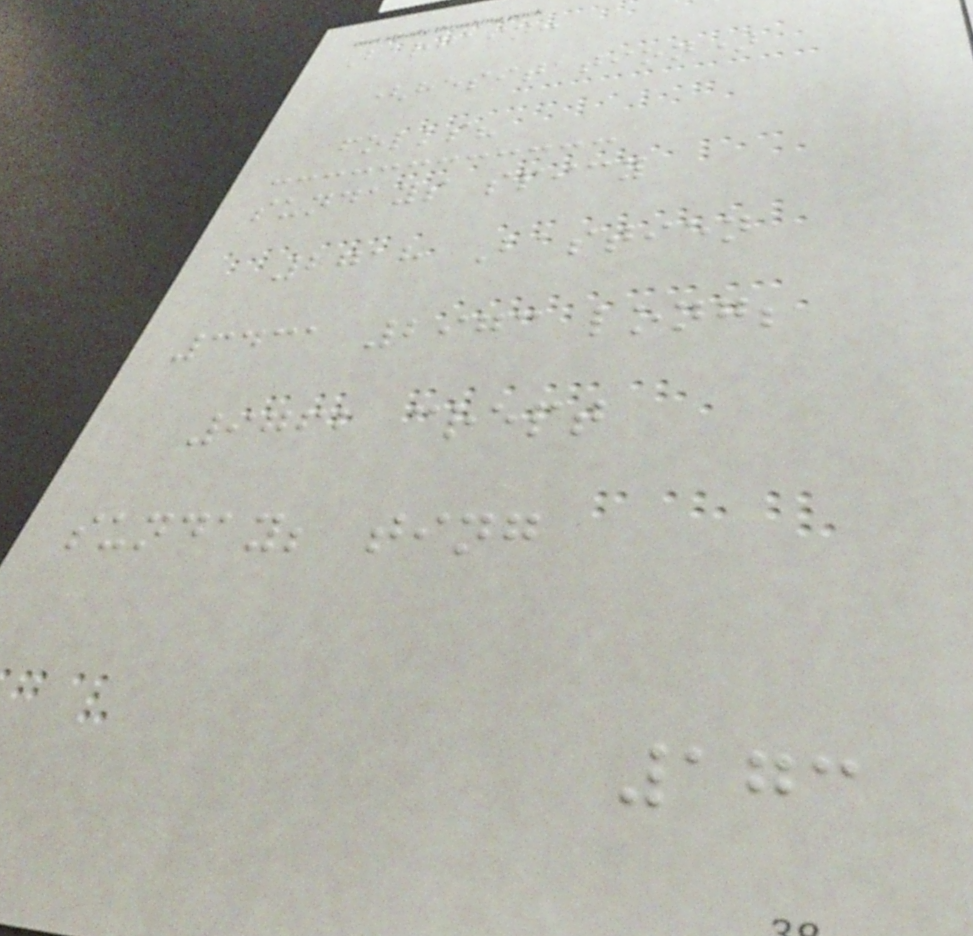Bargain:
(hesitation)
folks?
sundays spicy
2718 Bastien
3431 2973 long;
9762 crept
sunday; ting
173
